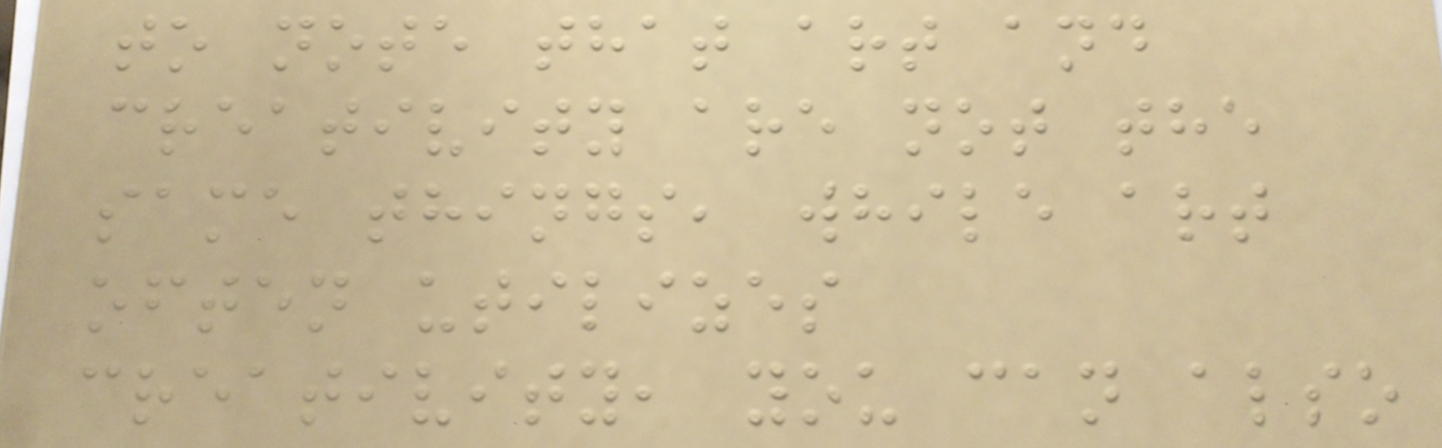to note that art and
creativity are not the
same things, while art
often utilizes
creativity, you can also
